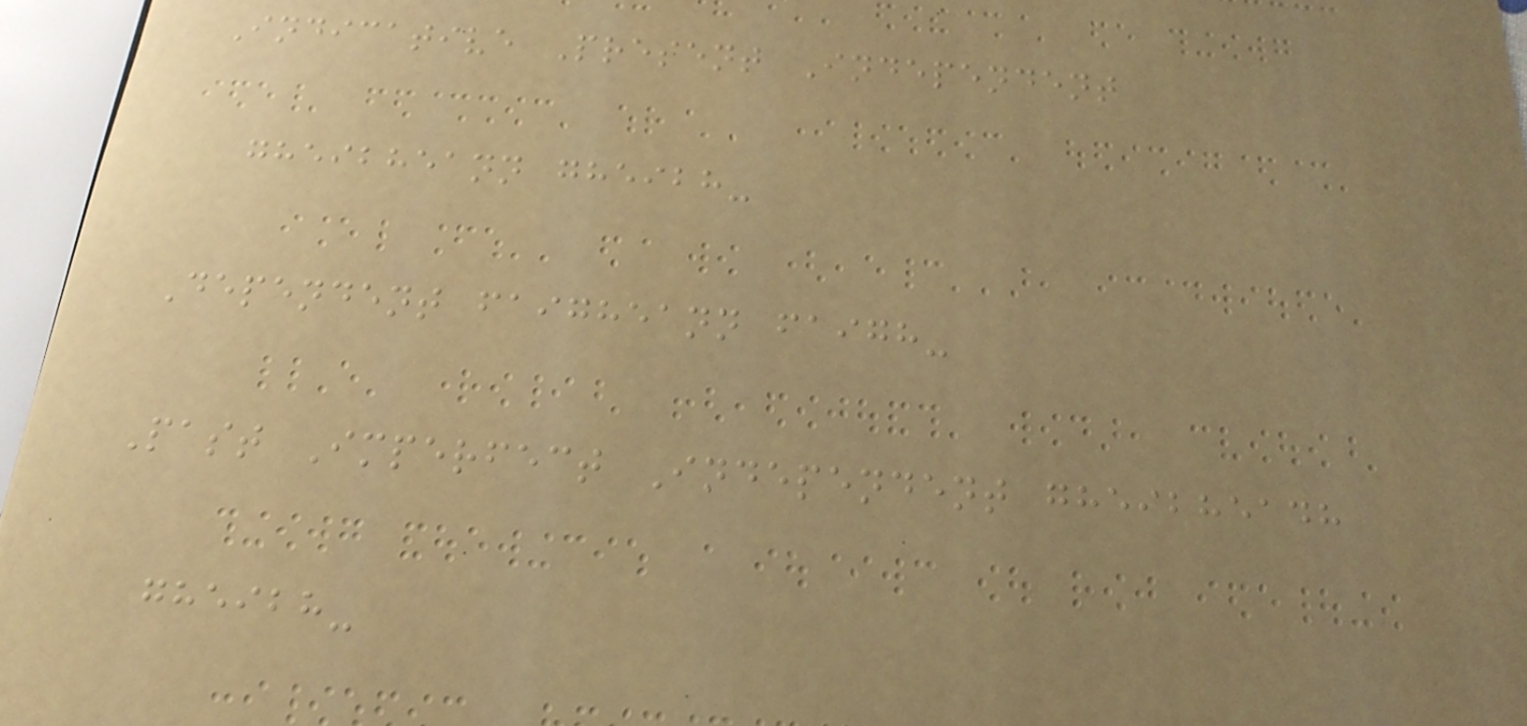Indicative Present Independent
gheibheann gheibh-
Dependent faigheann faigh-
Past Imperfect Independent gheibheadh
gheibh-
